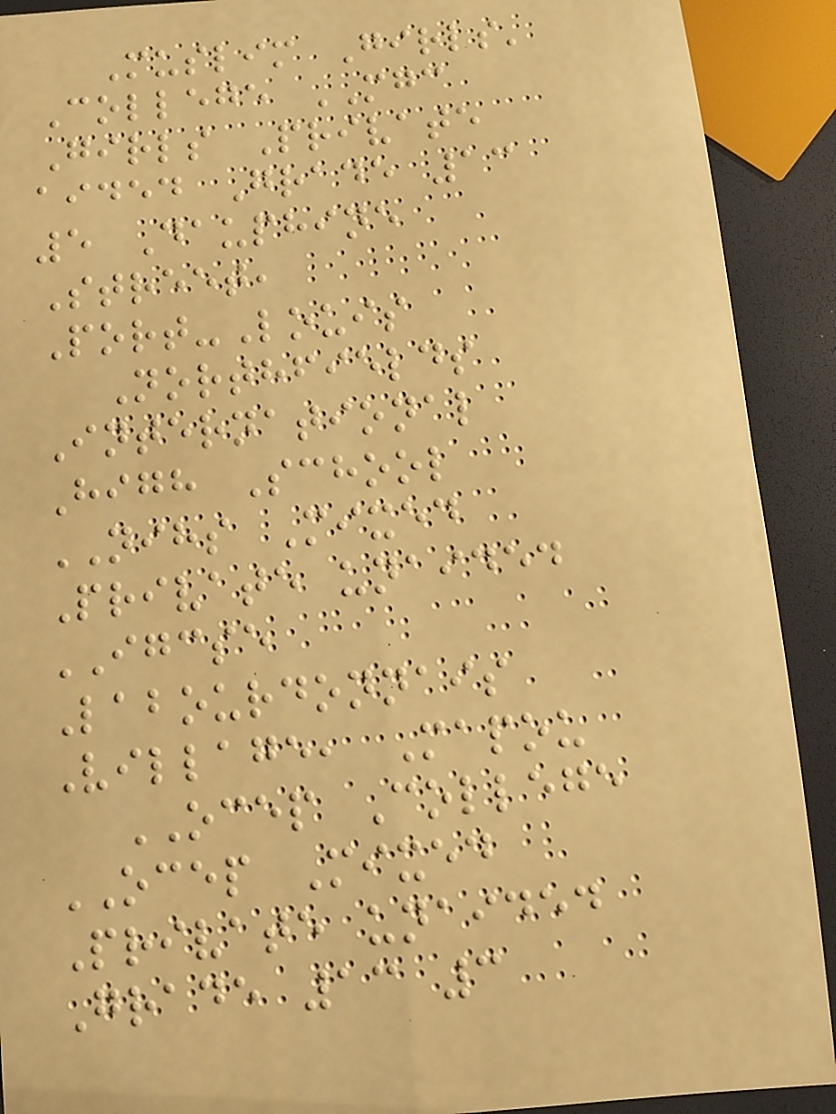Muslim Girls'
College MGC
Girls Private
aided Grade 13
5 Dauphine
Street,
Port-Louis
Northfields
International
High School
NIHS Mixed
Private unaided
IGCSE
Labourdonnais
Village, Mapou
OCEP College
OCEP Mixed
Private unaided
Grade 13 3
